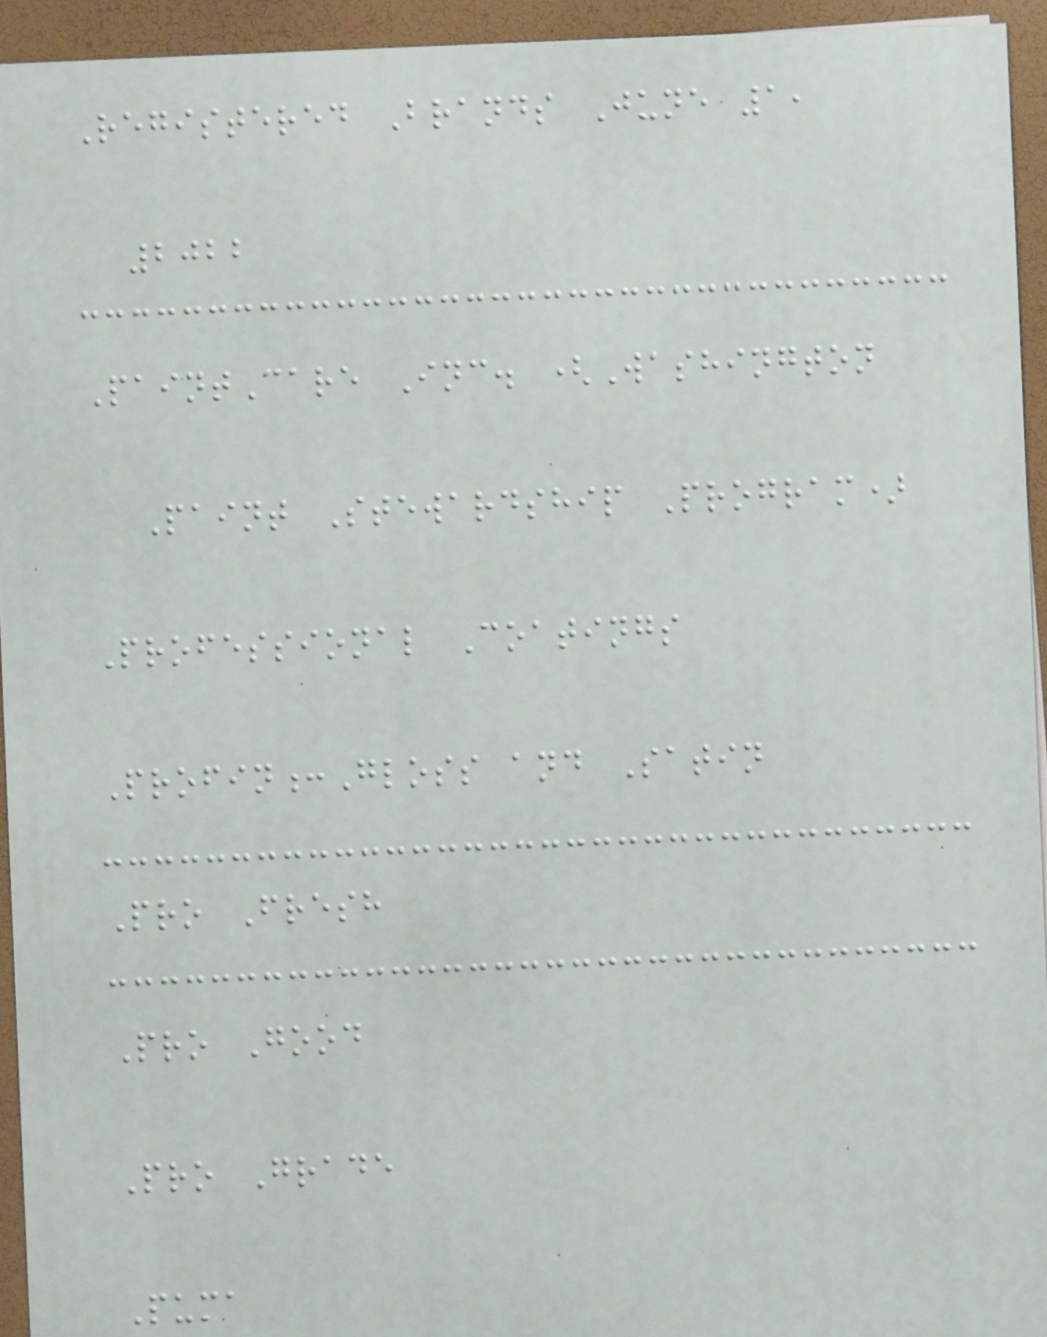Registered Brands June 1,
2022
PaintCare Inc. (Washington
Paint Stewardship Program)
Professional Coatings
Profin:Gloss and Satin
Pro Fresh
Pro Good
Pro Grade
Puma
